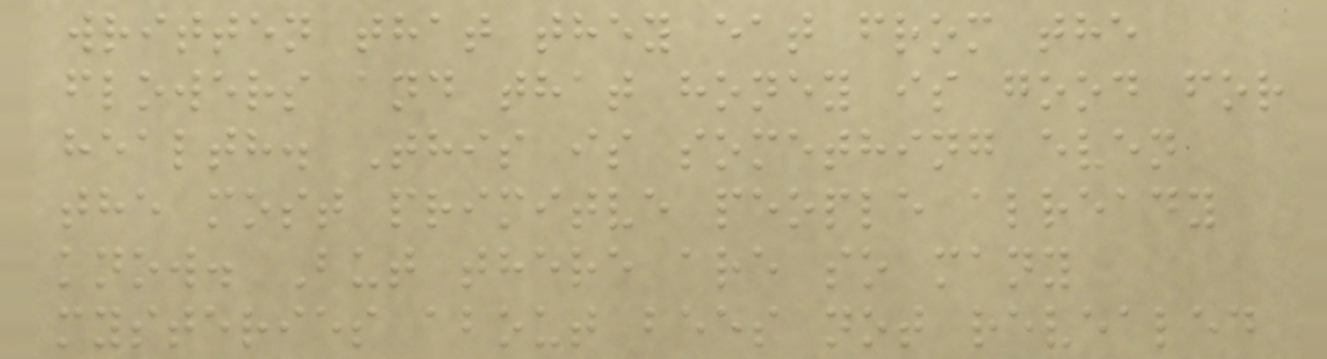written that they eat from the
flowers and that honey is good for
health. This is something even
the most primitve people already
know. But there are so many
mysteries about bees not revealed
